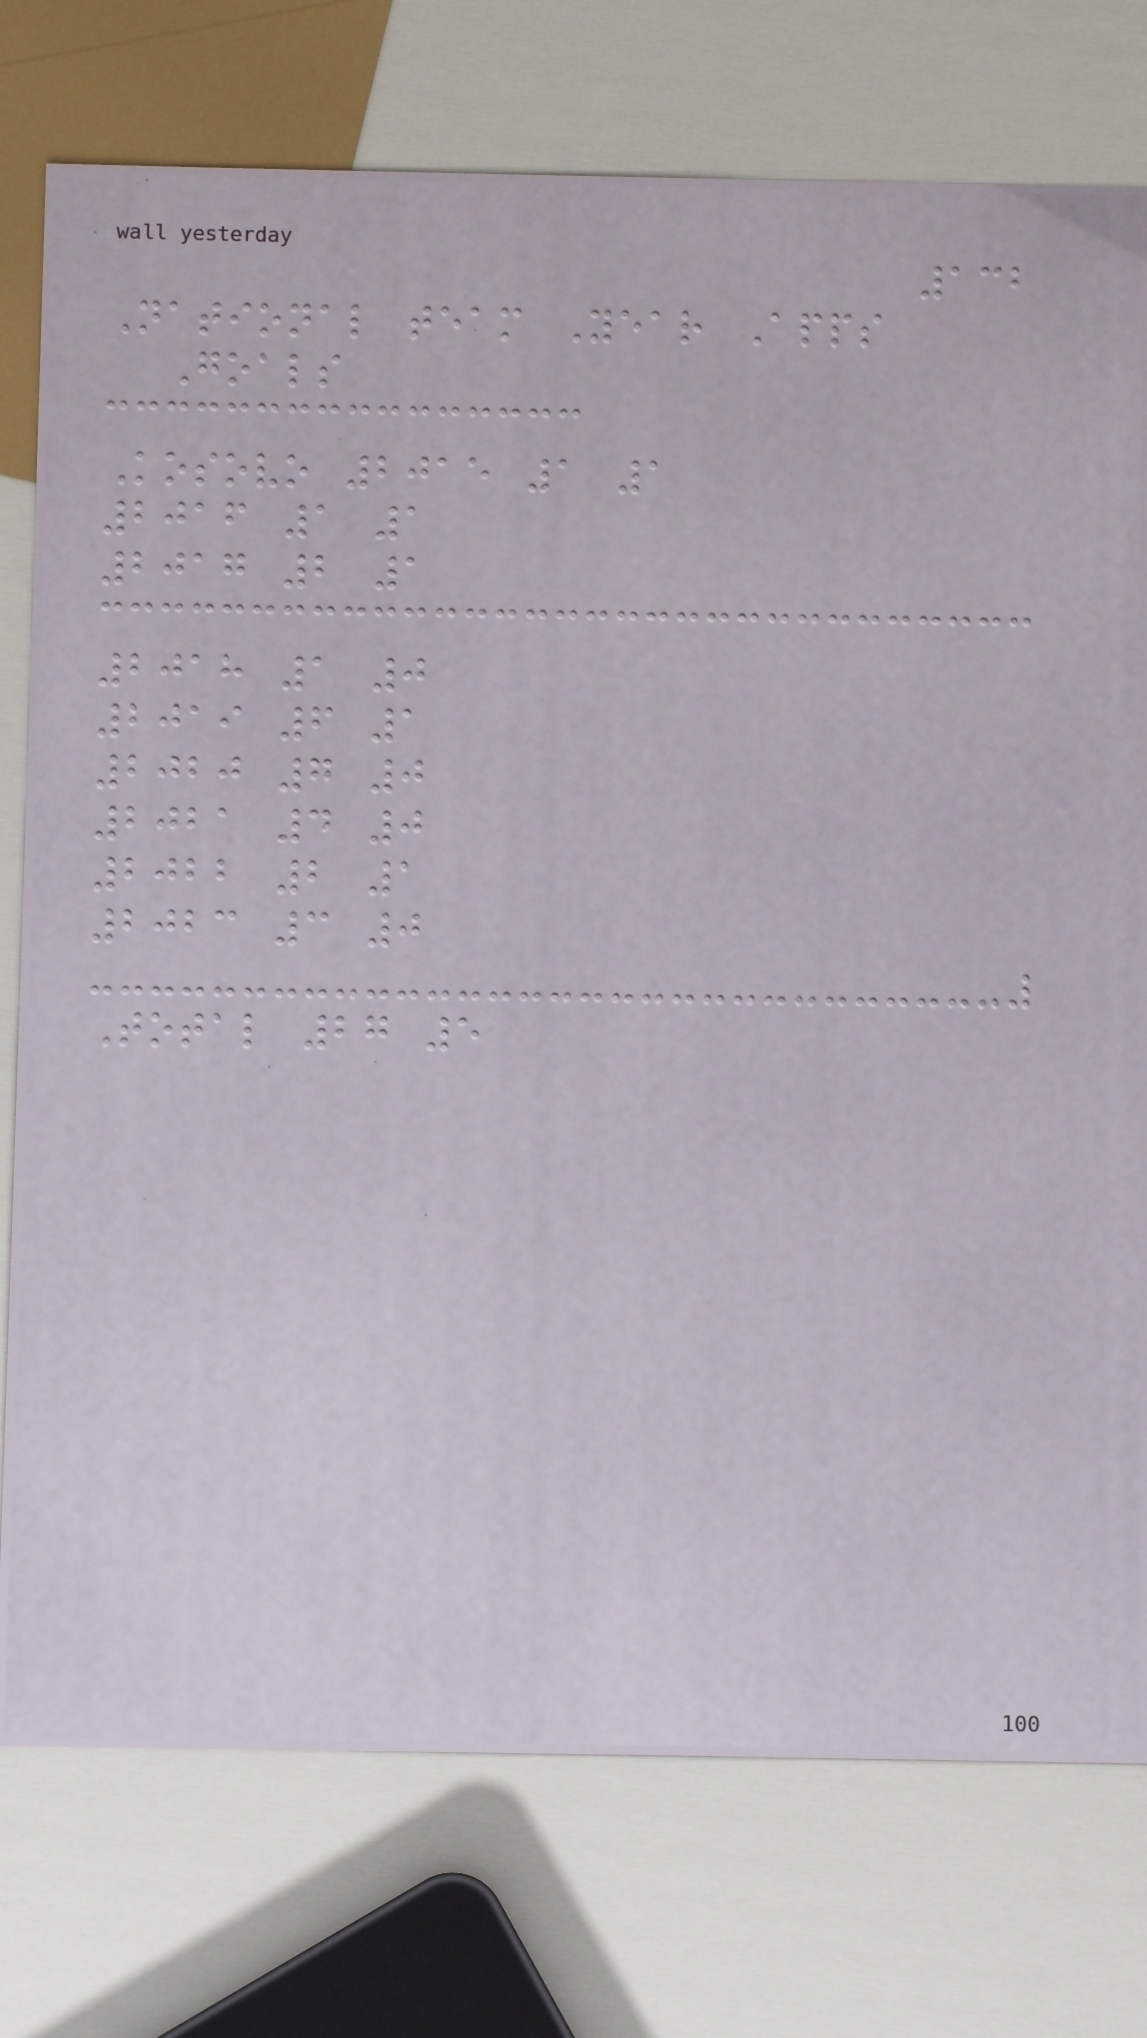132
National team Year Apps
Goals
Kosovo 2015 1 1
2016 1 1
2017 2 1
2018 1 0
2019 6 1
2020 7 0
2021 4 0
2022 2 1
2023 3 0
Total 27 5
